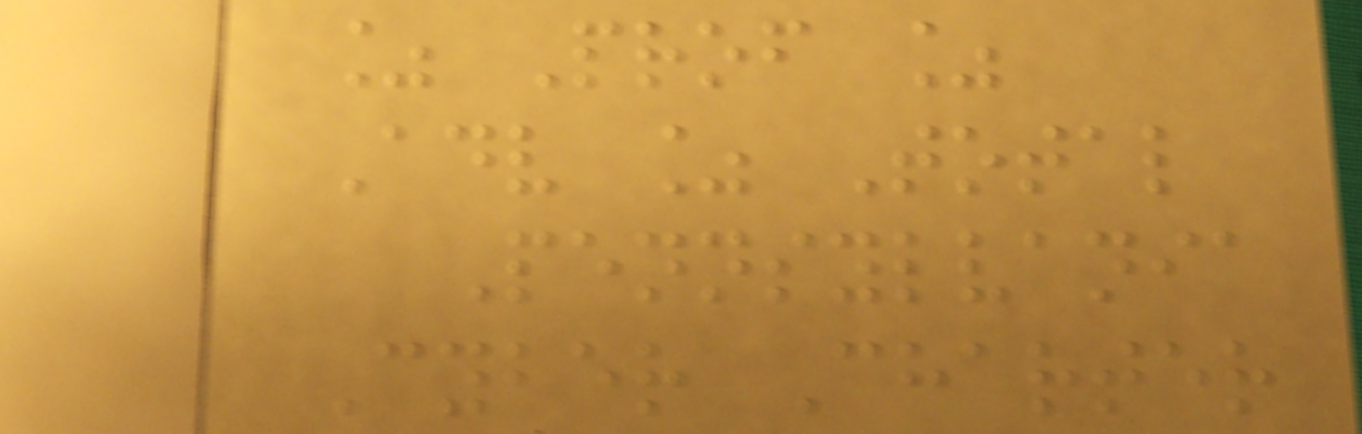% Prof %
Adv % Total
Pennsylvania
Cyber Charter
